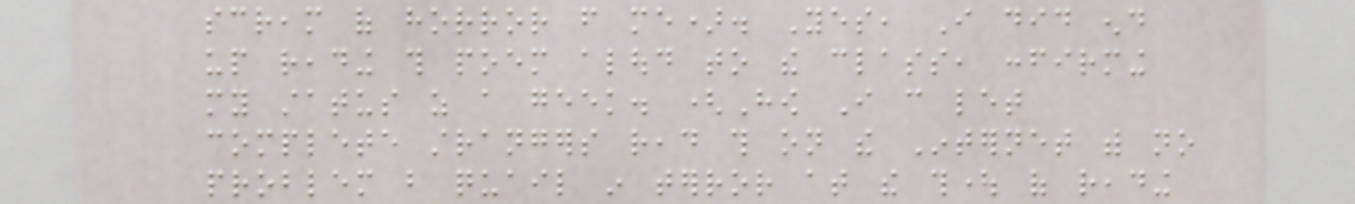scream of horror from me). Yes, I did end
up reading this poem aloud to the class, confirming
my status as a geek. (How I can let
complete strangers read this on the Internet with no
problem but quail in terror at the thought of reading
